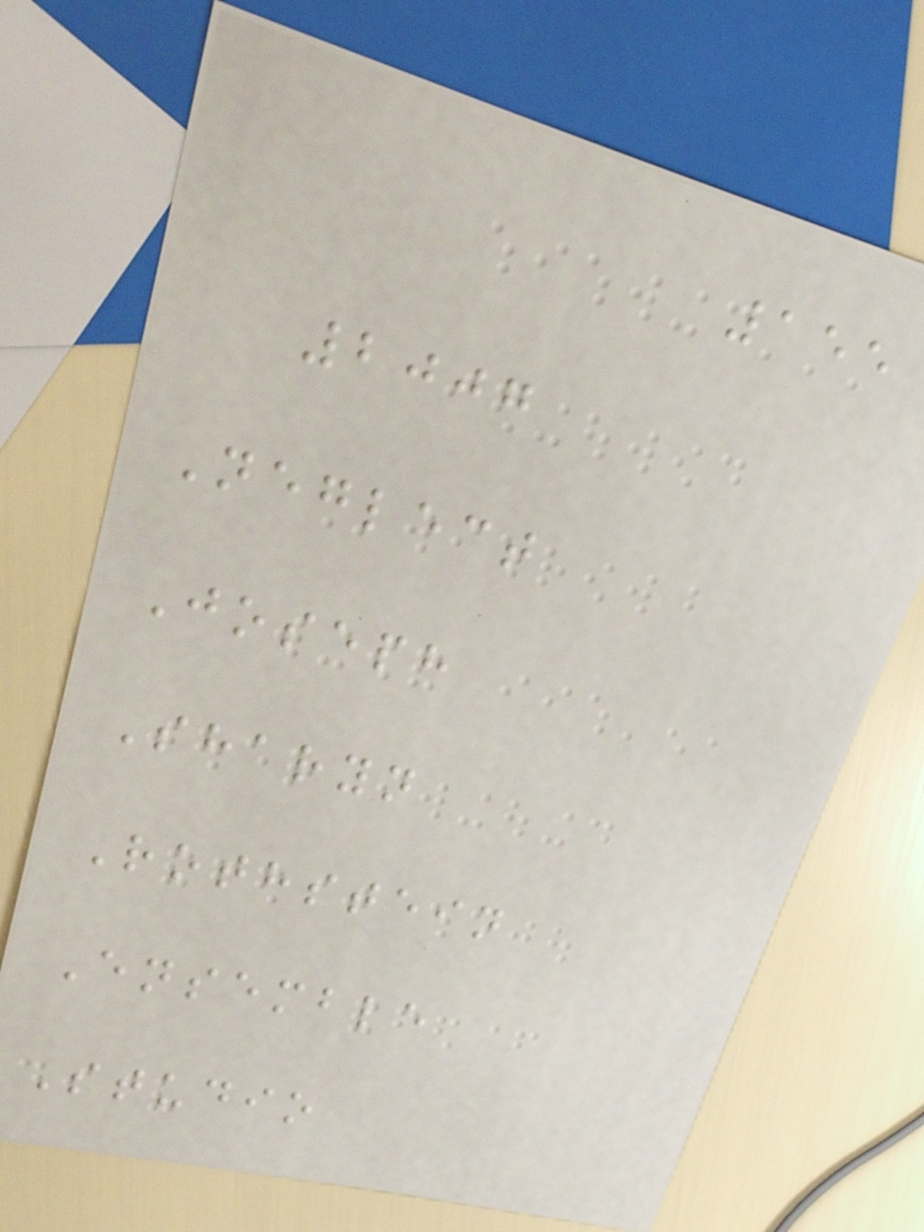155
2007
Neglect
Joseph
Sharyn
Rothstein
Ensemble
Studio
